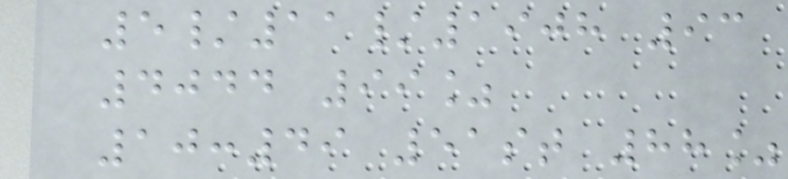5/11/1908 93
4044 99%
10:49 51st 88%
